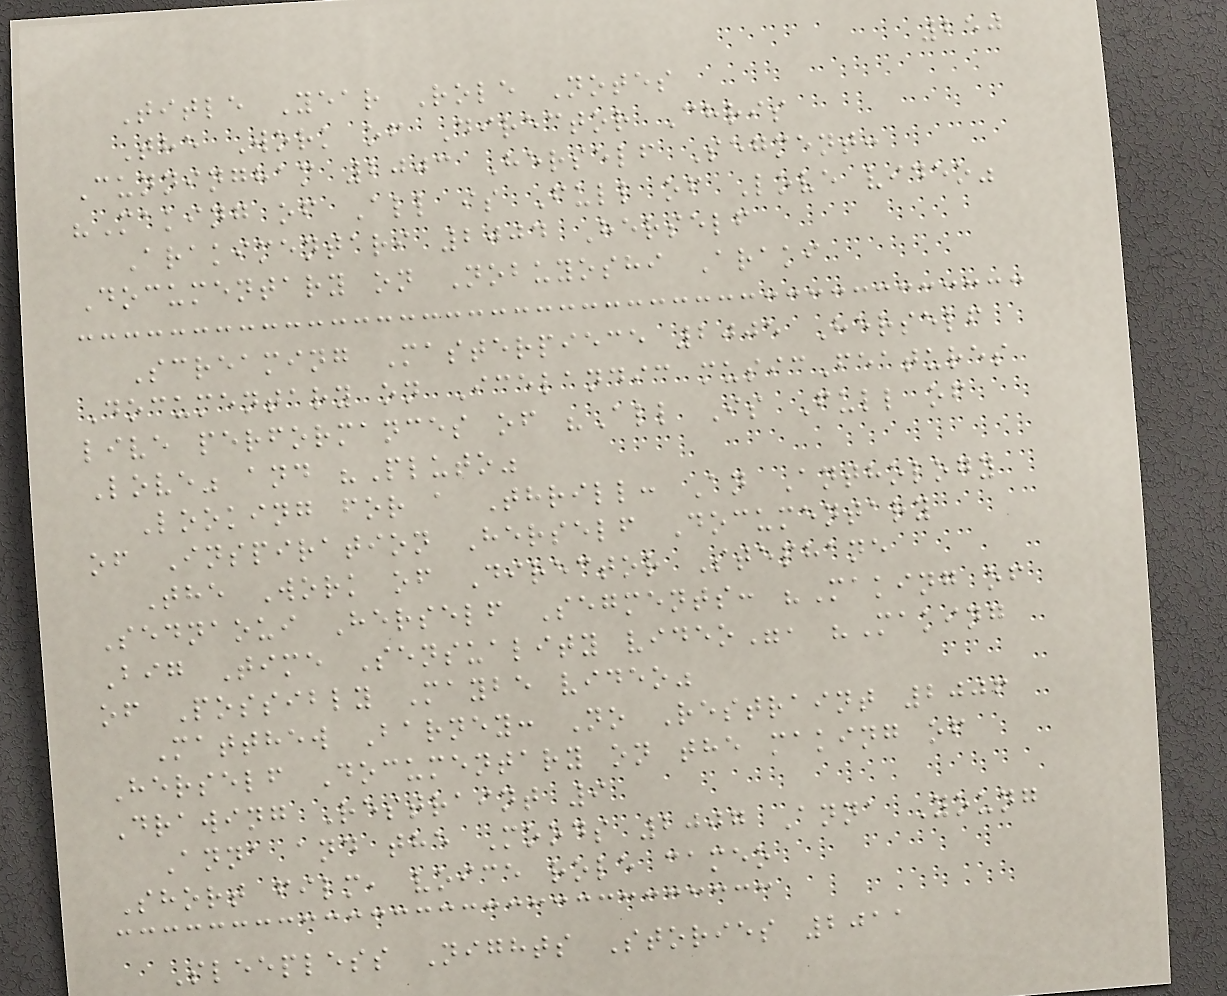250
Title Year Role Notes
The Work of Director Chris
Cunningham 2003 Herself Segment:
"Making of All is Full of Love video"
Arakimentari 2004 Herself
Documentary on Nobuyoshi Araki
Screaming Masterpiece 2005 Herself
Documentary on Icelandic musicFeatures
live performances of "All Is Full of
Love" and "Pluto"
Looking for a Thrill: An Anthology
of Inspiration Herself Documentary
The Work of Director Stephane
Sednaoui Herself Segments: "Making of
Big Time Sensuality video", "Making
of Possibly Maybe video"
Matthew Barney: No Restraint 2006
Herself Documentary on the making of
Drawing Restraint 9
Anna and the Moods 2007 Anna Young
Short film, voice role cameo
Sleepless Nights Stories 2011
